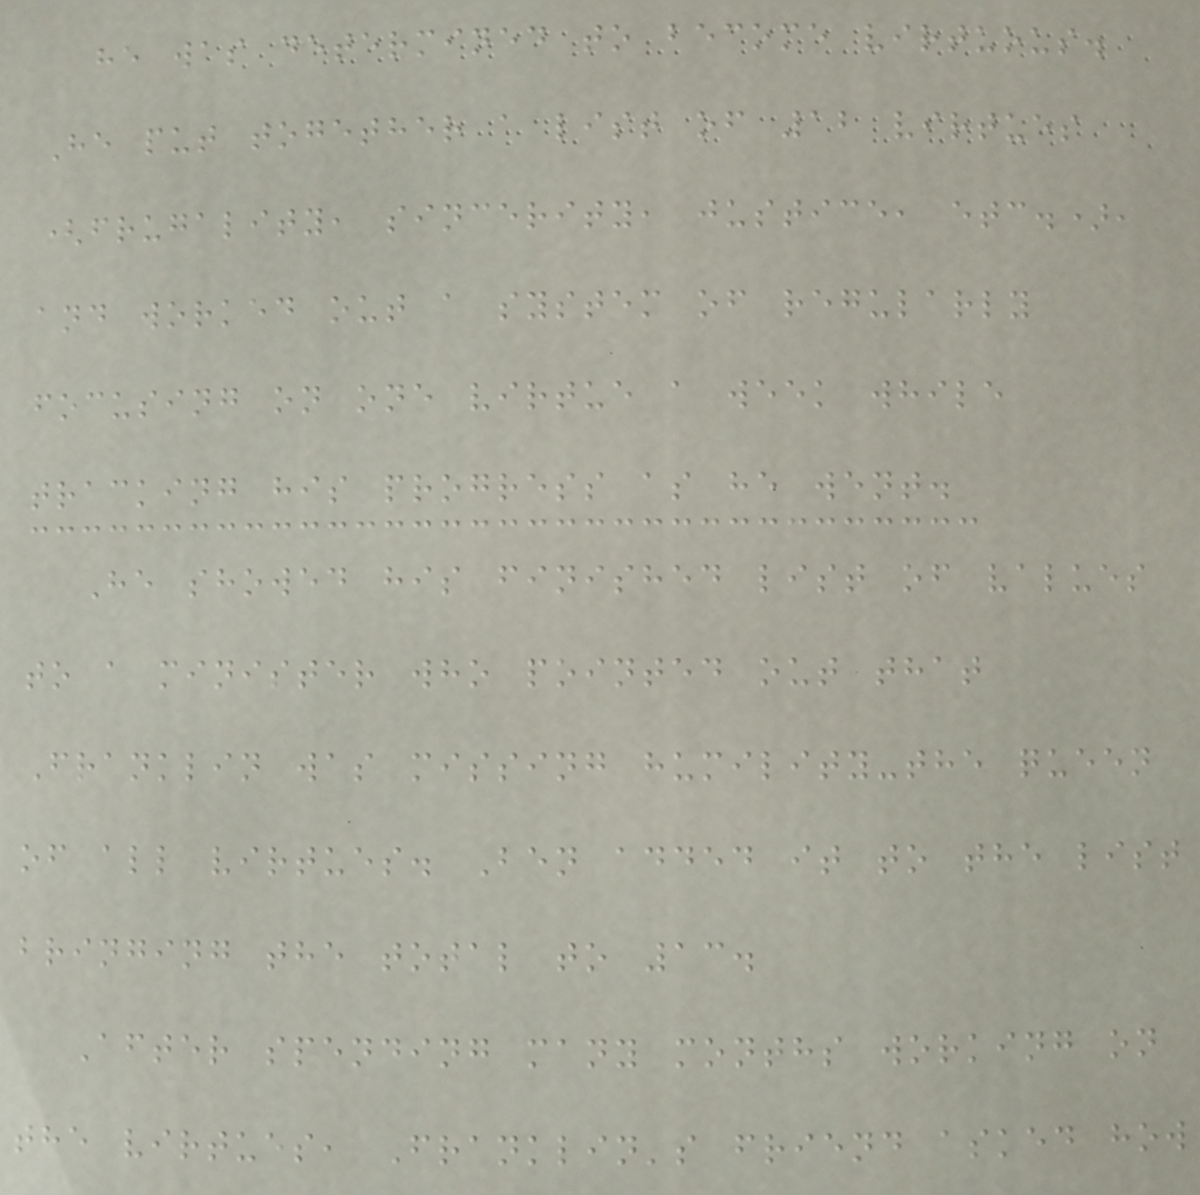he was determined to become virtuous.
He put together a list of 12 virtues
(frugality, sincerity, justice, etc.),
and worked out a system of regularly
focusing on one virtue a week while
tracking his progress as he went.
He showed his finished list of values
to a minister who pointed out that
Franklin was missing humility-the queen
of all virtues. Ben added it to the list
bringing the total to 13.
After spending many months working on
the virtues, Franklin's friend asked how
